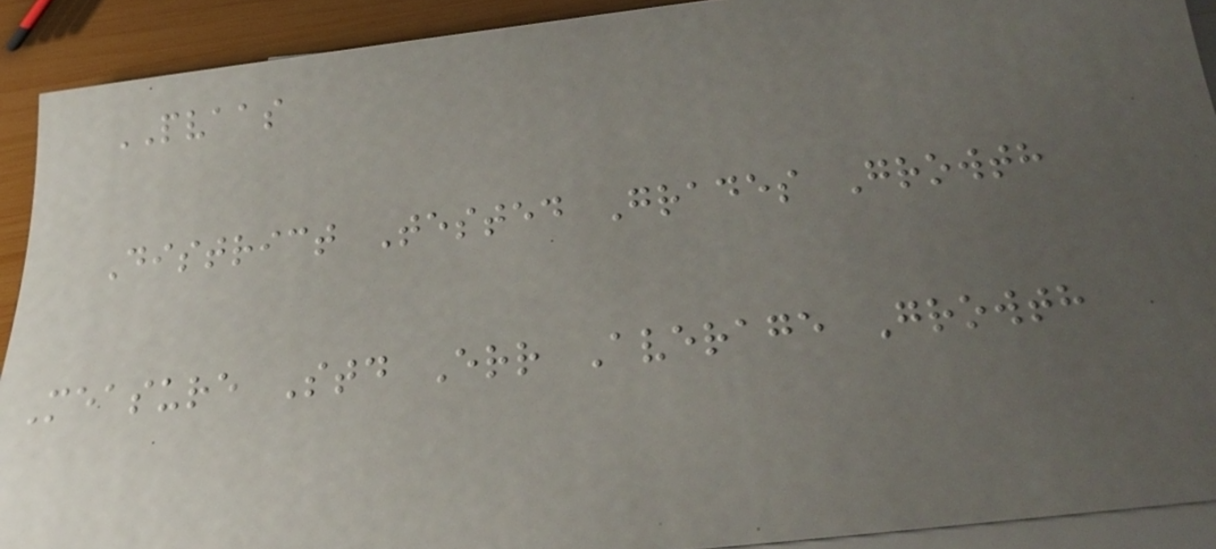PVAAS
District Tested Grades Growth
Measure Std Err Average Growth
